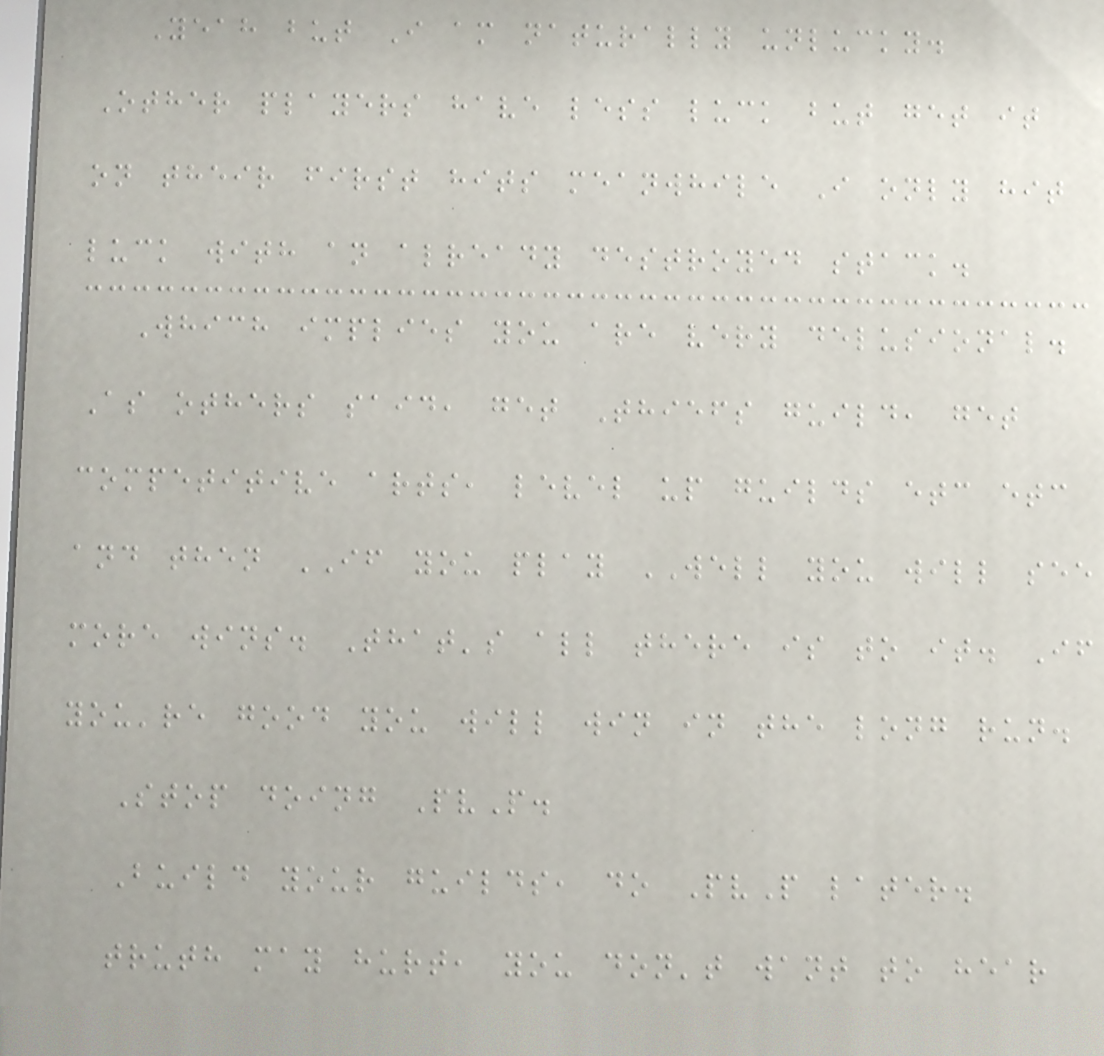Yeah but I am naturally unlucky.
Other players have less luck but get it
on their first hits meanwhile I only hit
luck with an already destroyed stack.
Which implies you are very delusional.
As others said, get Thiefs guild, get
competitive arts, level up guilds etc etc
and then IF you play WELL you will see
more wins. That's all there is to it. If
you're good you will win in the long run.
Stop doing PvP.
Build your guilds, do PvP later.
truth may hurt, you don't want to hear
